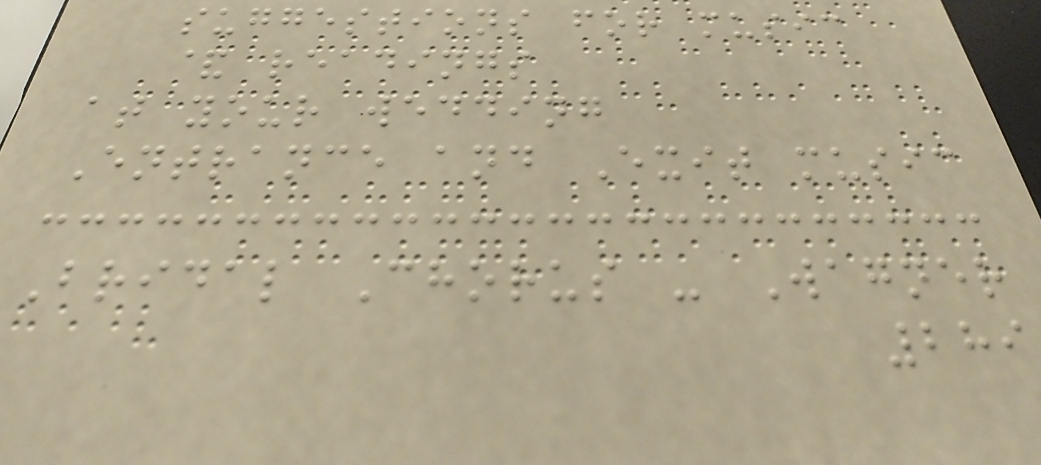suggestions for music
& readings
at your wedding
Entrance and Exit music
Bridal Chorus - Wagner
289
